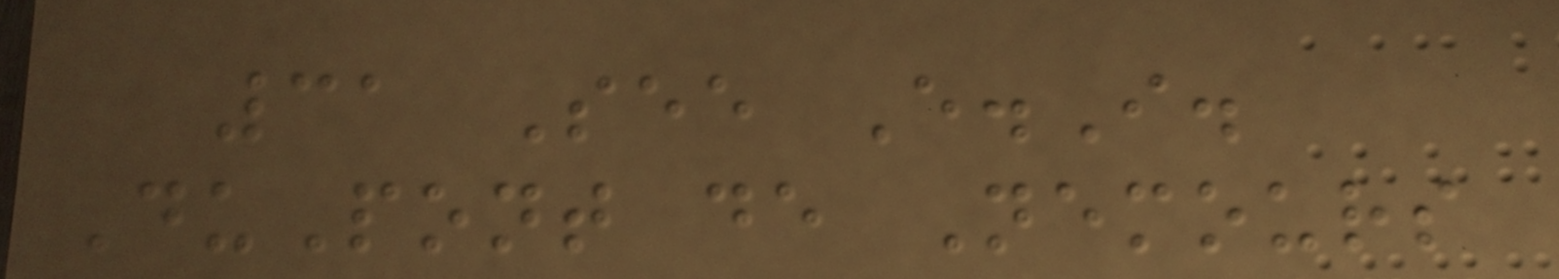31 See E.I.
DuPont de Nemours
